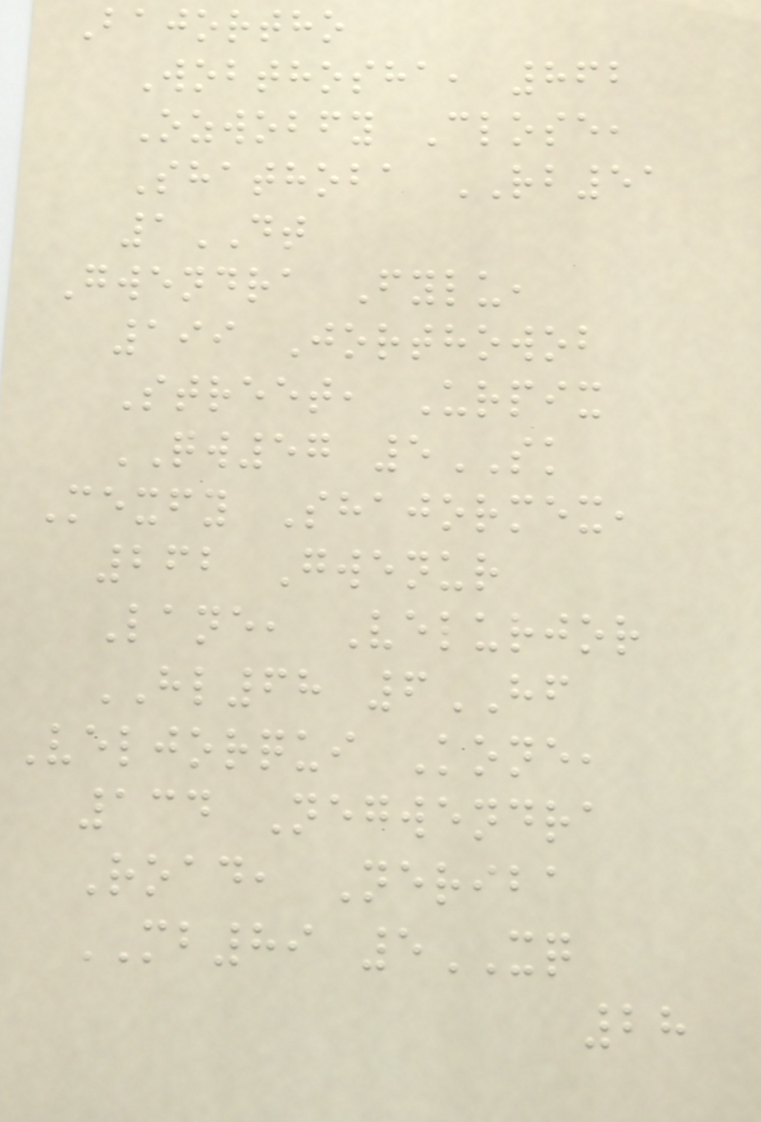Bajortho
Wobthosha, 862
Ozwobfy Close,
Shathoba RB51
1DT
Gwendra Fylu,
199 Jorthowob
Street, Urpix
QW57 5SK
Mexfy Shajormex,
262 Gwenur
Lane, Velurjor
HL68 6HF
Veljorqui Kone,
134 Negwendra
Road, Neriba
MB89 5XQ
28
